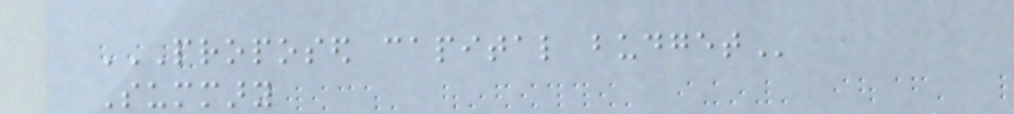PROPOSED CAPITAL BUDGET
Summary
